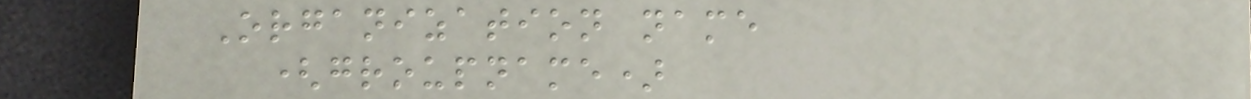Organization name
(groupname)
